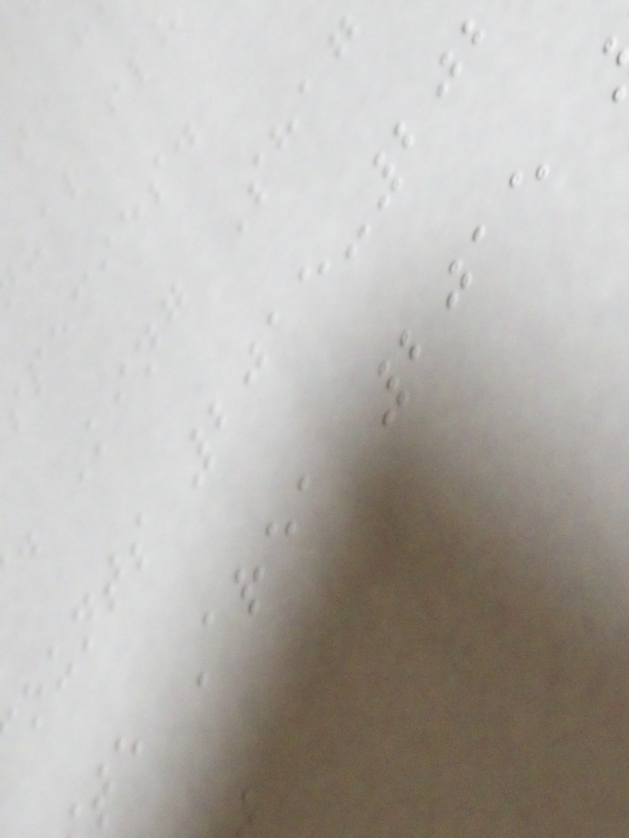species.
. King Shag
ounts 2015-20
te Area 2015
